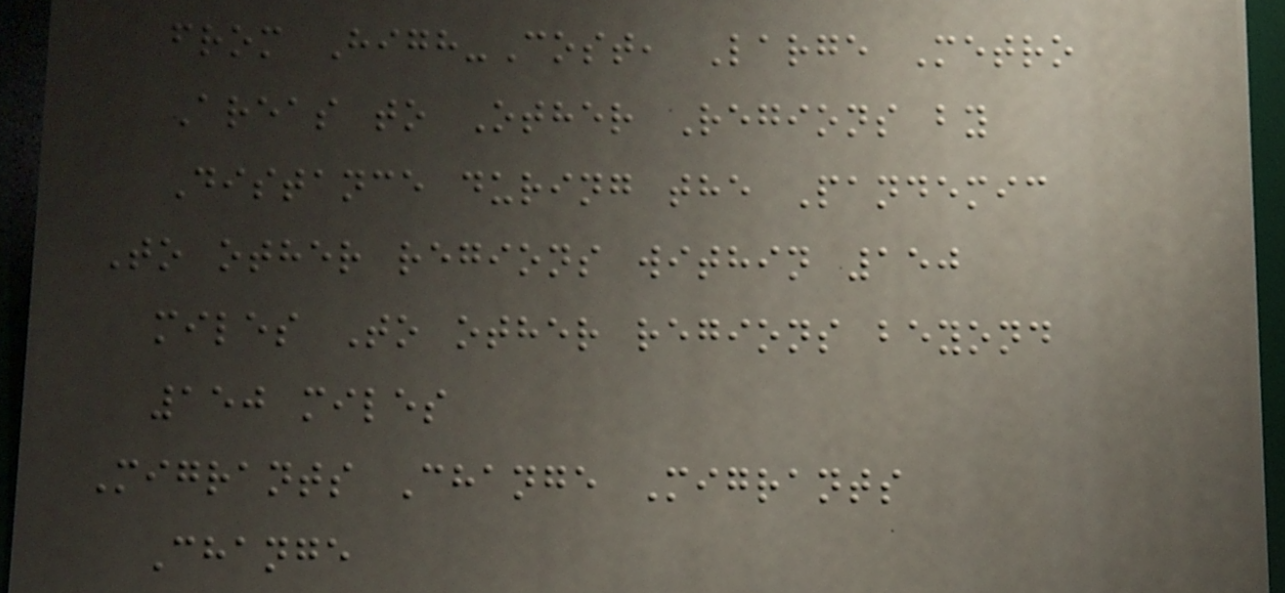from High-Cost, Large Metro
Areas to Other Regions by
Distance during the Pandemic
To other regions within 150
miles To other regions beyond
150 miles
Migrants Change Migrants
Change
